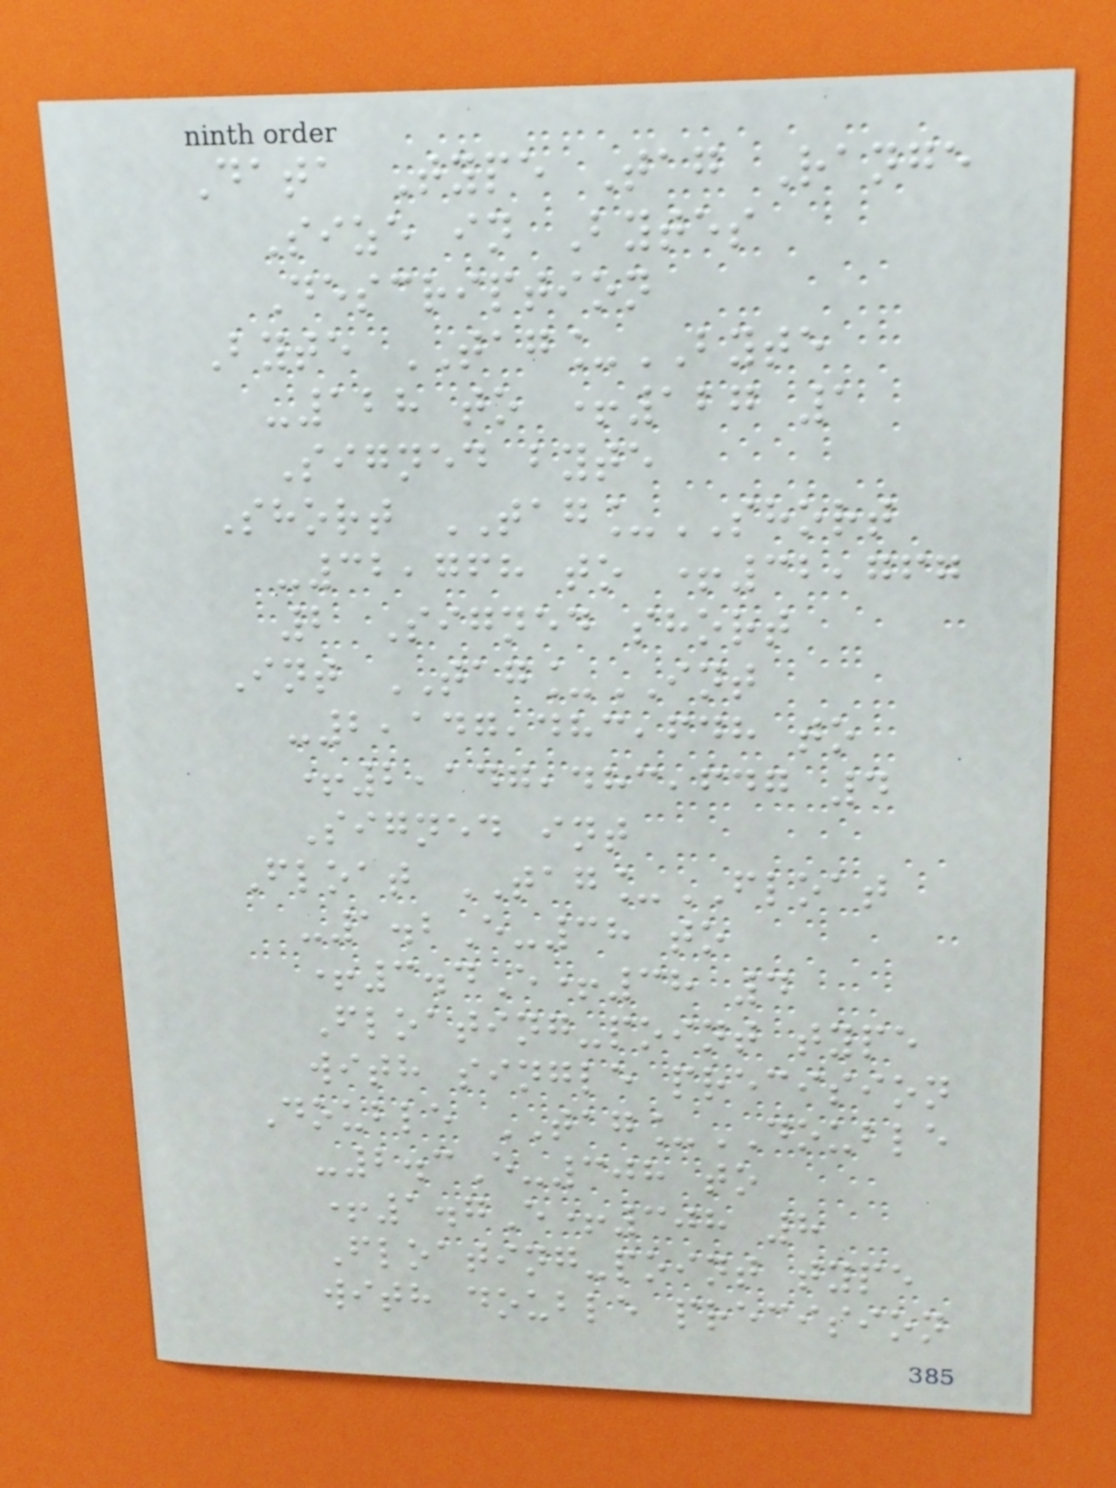Data Type Tag Range
Size in Bytes
Description
Byte TAG_BYTE
-128 to +127 1
Signed byte
Short TAG_SHORT
-32,768 to +32,767
2 Signed short
Int TAG_INT
-2,147,483,648 to
+2,147,483,647 4
Signed int
Float TAG_FLOAT
-1.2E-38 to
+3.4E+38 4
Floating-point type
with single precision
Double TAG_DOUBLE
-2.3E-308 to
+1.7E+308 8
Floating-point type
with double precision
